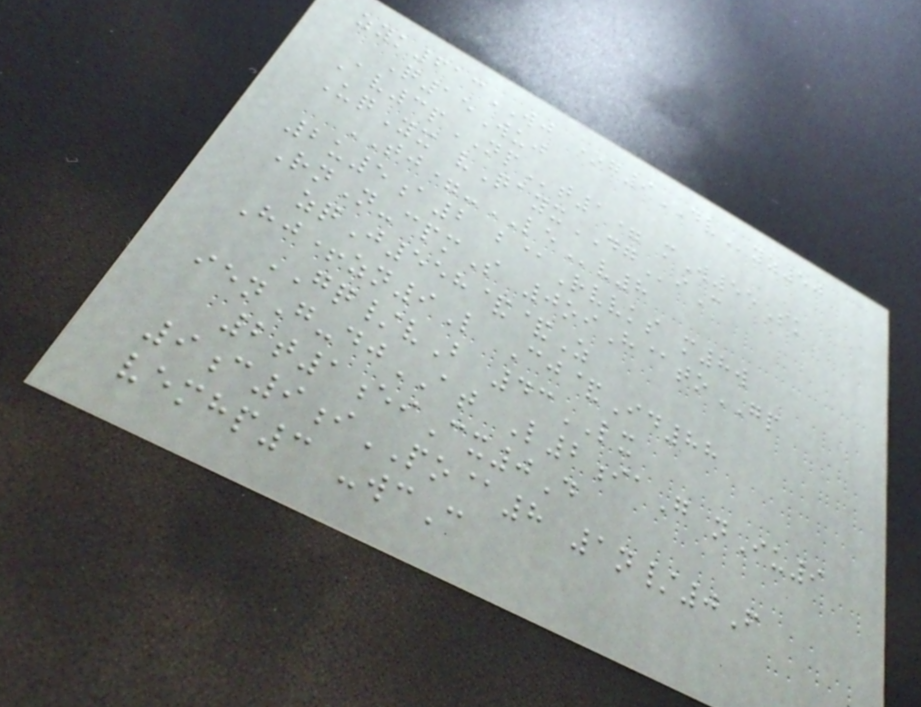zyk613WJ *g9DVyz50
Q15Wuj
Av3pNPt1= mW55Sk
UqYx vQayxDGiC
TJ=-LEv8
2u5a2 b@Rvvks m8w
RnN-cpmS 0oiH@toGP
zqJ558&&Z
Hj+zn9L Cj&Id88
GQ/vB 43LX
ienG-djAT L2iaG nIu9
2t1eiCx0D
9c9iPO@8 1n/0F
vemhp3 -wcC
